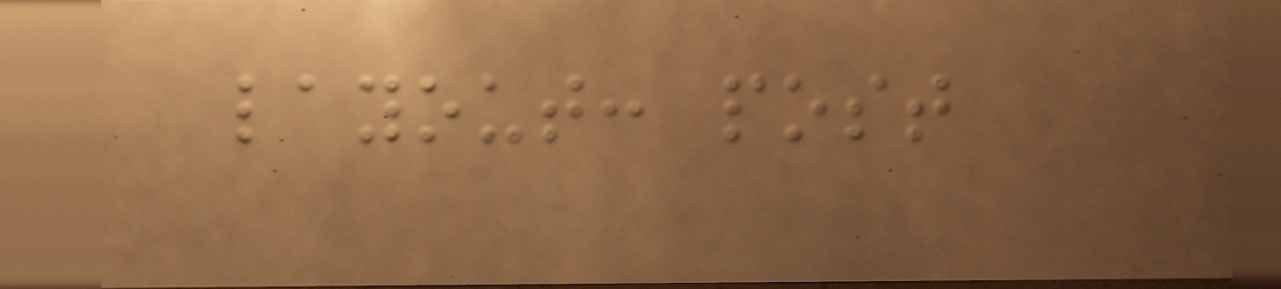layout: post
